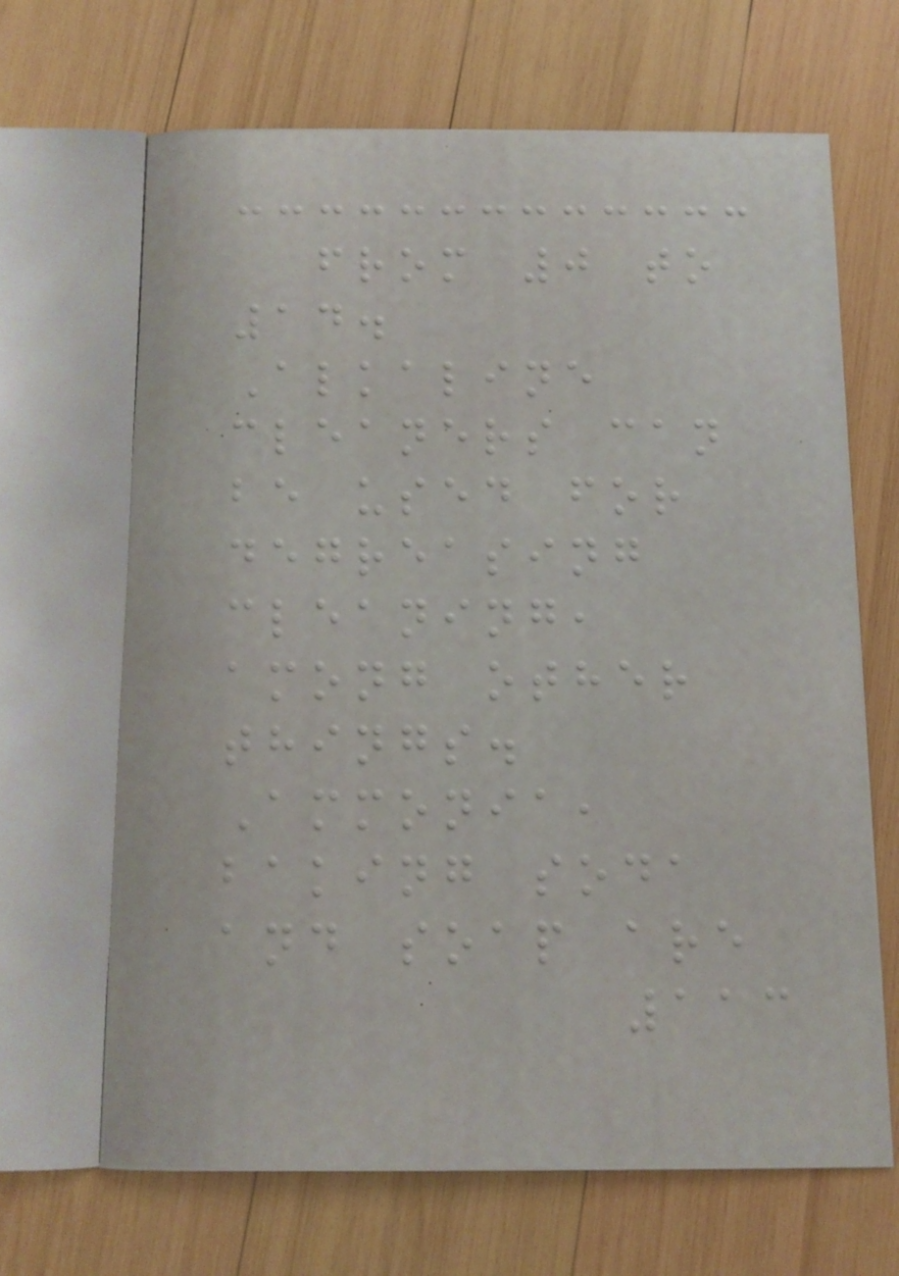from 0 to
14.
Alkaline
cleaners can
be used for
degreasing
cleaning,
among other
things.
Ammonia,
baking soda
and soap are
113
